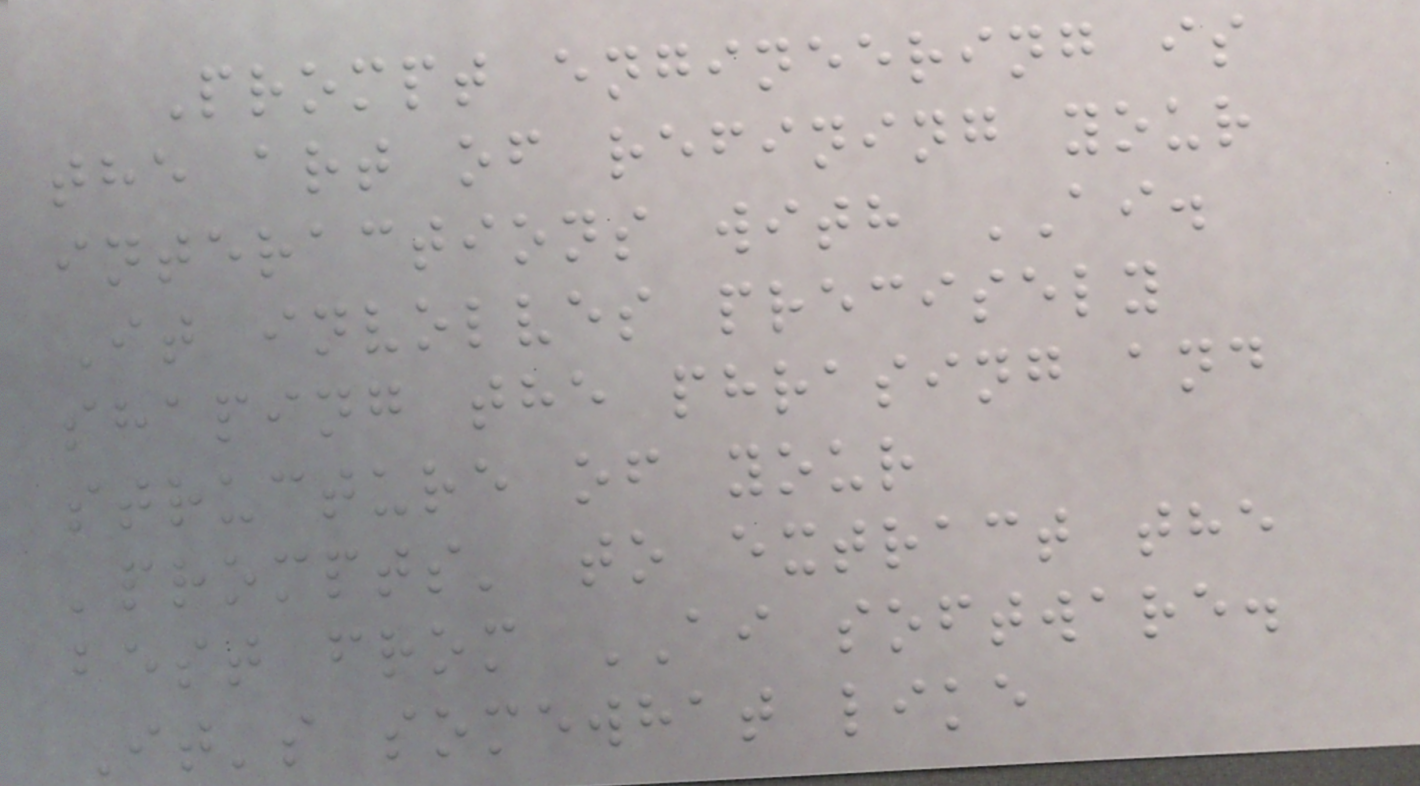Prompt engineering is
the art of refining your
interactions with AI.
It involves precisely
shaping the phrasing and
structure of your
'prompts' to extract the
best from AI software.
It's somewhat like
